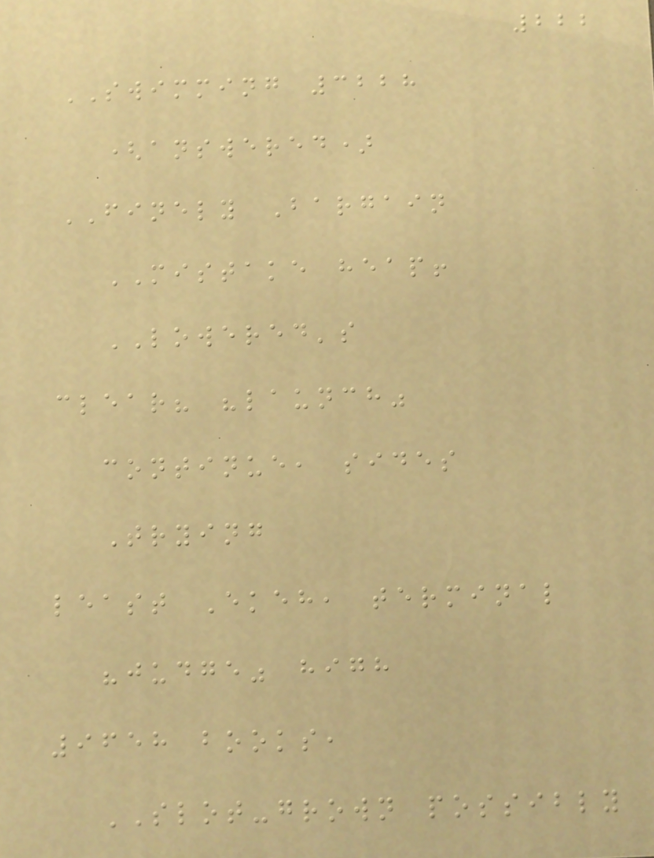222
SWIMMING 3228
(answered)
FINELY Bargain
MISTAKE heap!
LOWERED's
clear? "launch"
continue, sides
Trying
least Ekeh, terminal
"judge" high
9658 books,
SLOT-grown possibly
